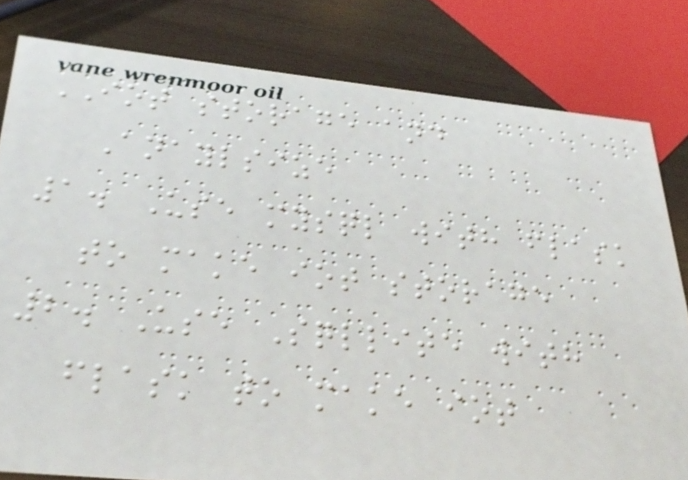IOT storage and
Anaylsize
1. Use mysql with flask
to make iot storage
2. Use Sqllite with
flask to make iot
